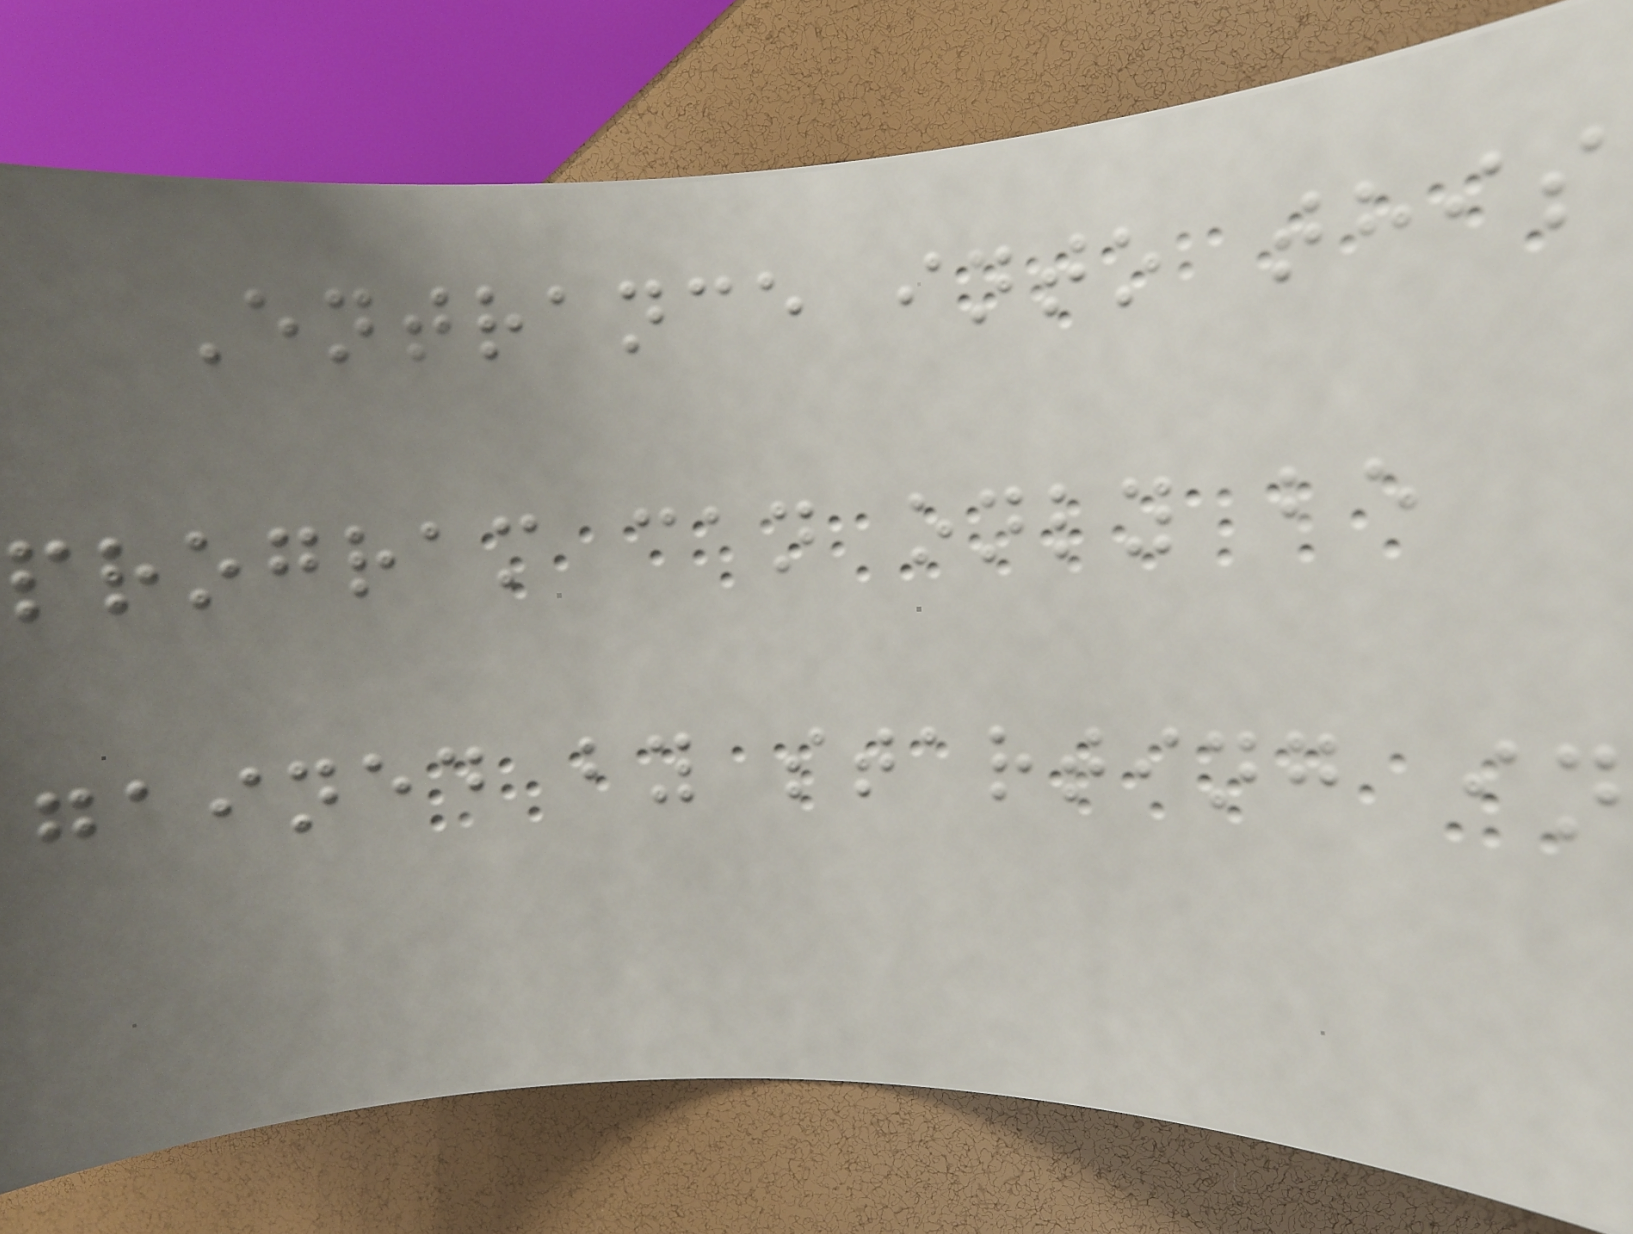Entrance into this
program can only be
gained by starting in
